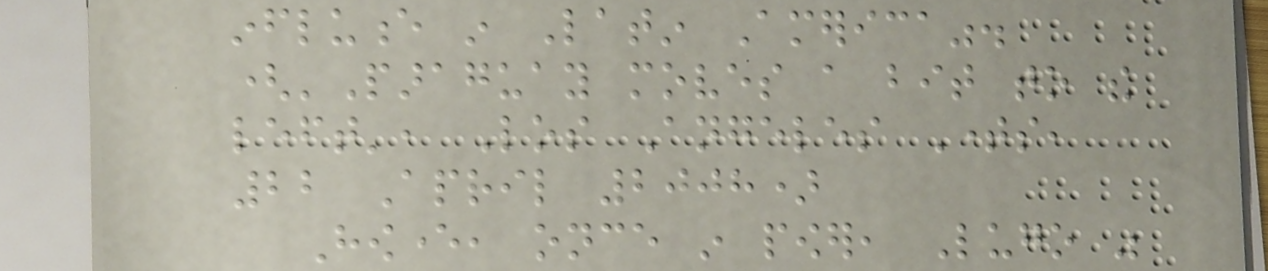influence in Latin America".
('Paraguay moves a bit to the
left', Los Angeles Times,
22 April 2008)
However, once in power, Lugo was
